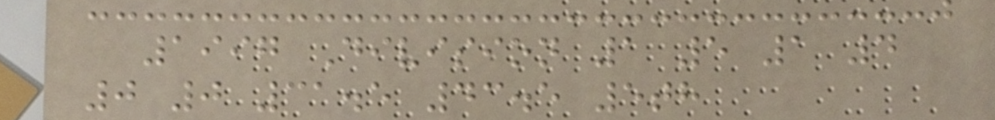1997 Division 1 5 1 4
0 0 31.5 43.5 5th
